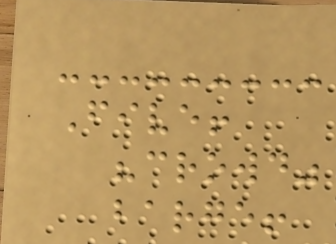Five!
"crowd"
barge!
